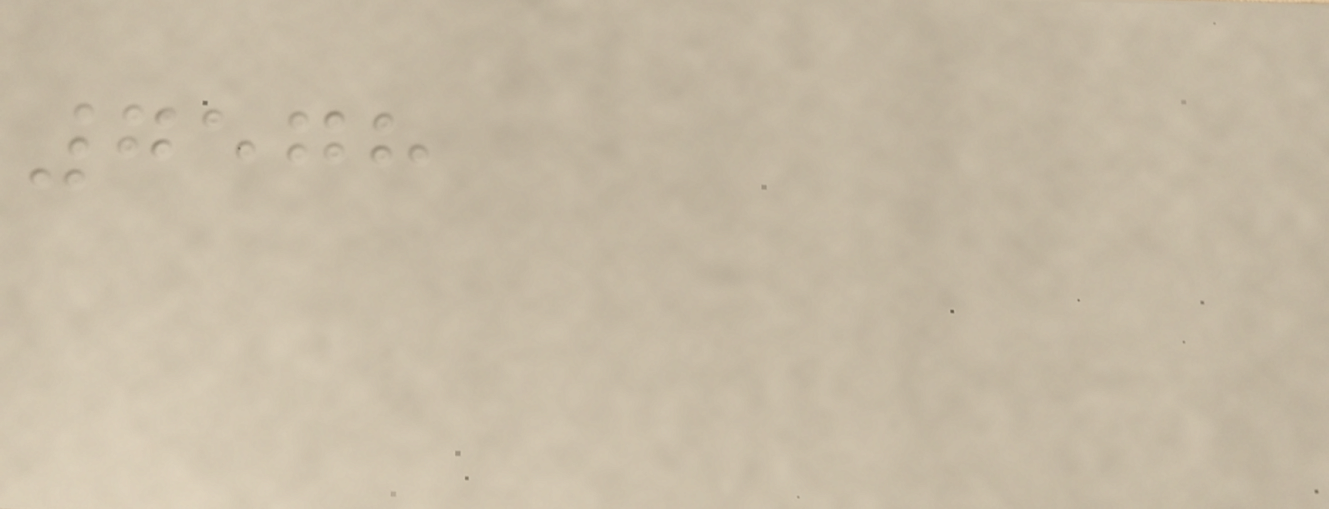7578
